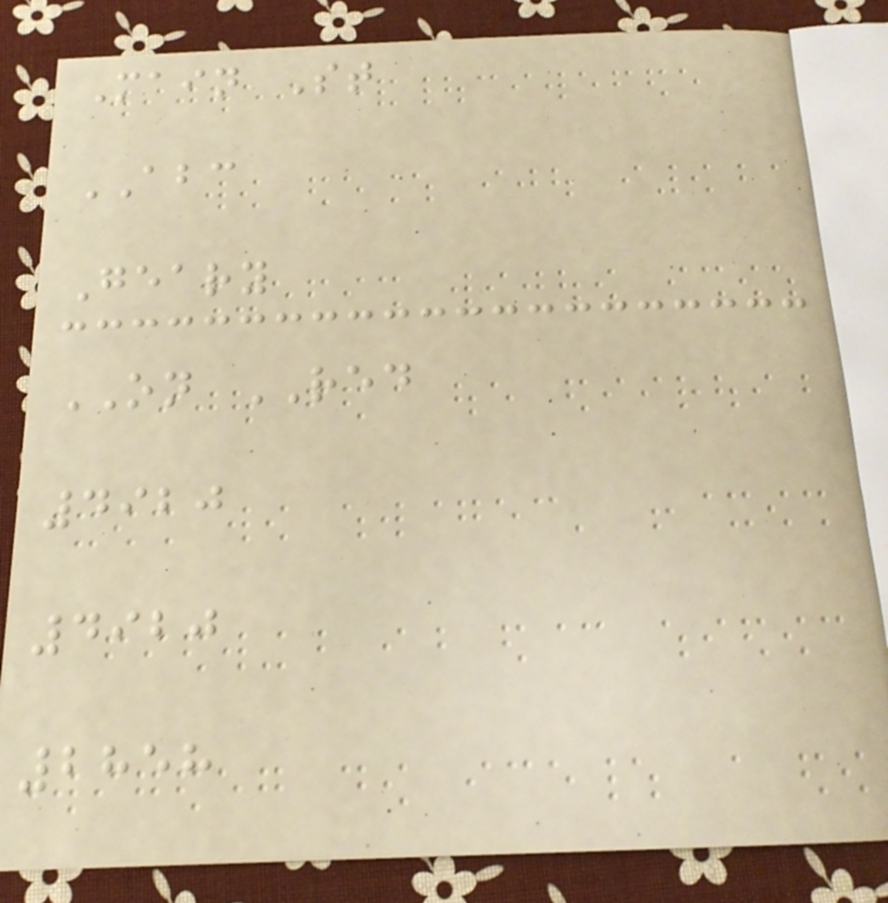Main St
ABC
Geary
ON RED
4920
4920
2858
